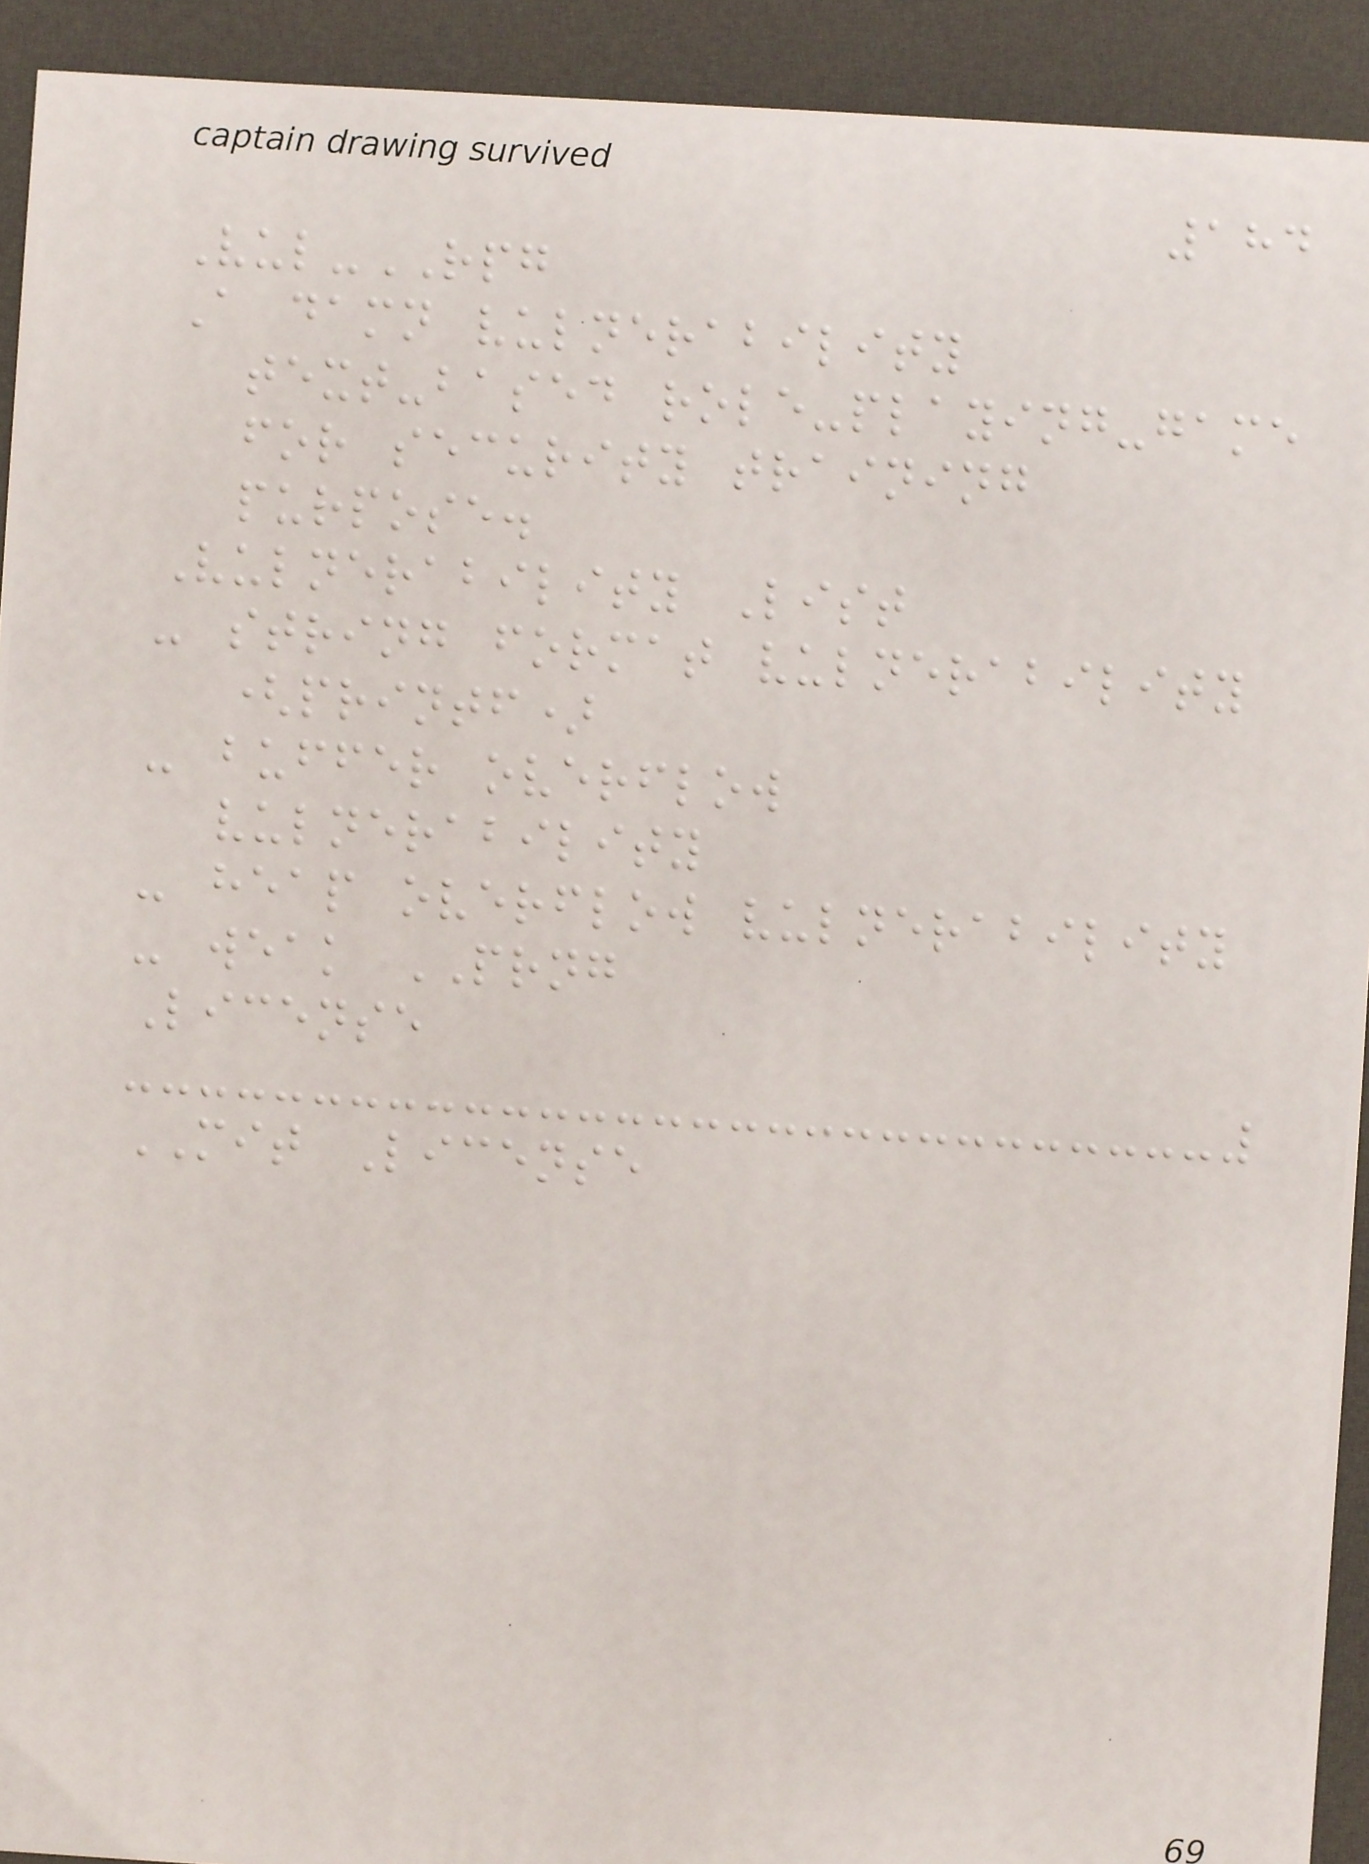184
Vul-RPG
A damn vulnerability
text-based role-playing-game
for security training
purpose.
Vulnerability List
- string format vulnerability
(printf)
- buffer overflow
vulnerability
- heap overflow vulnerability
- weak PRNG
License
MIT License
